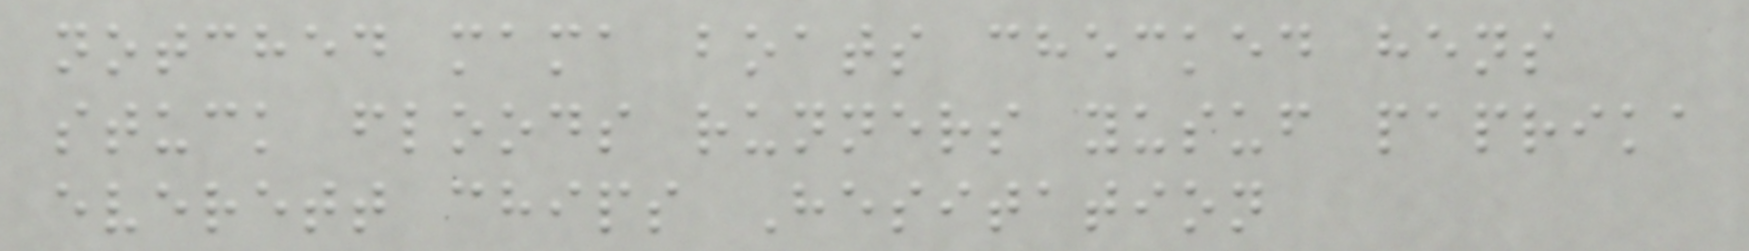notched mama boats checked hens
stuck floods runners yusuf paprika
everett chips Hesitation
